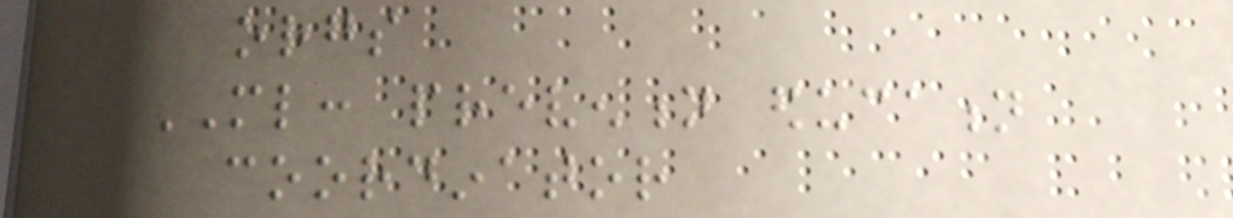orgs
ML: prevention education
coordinator
